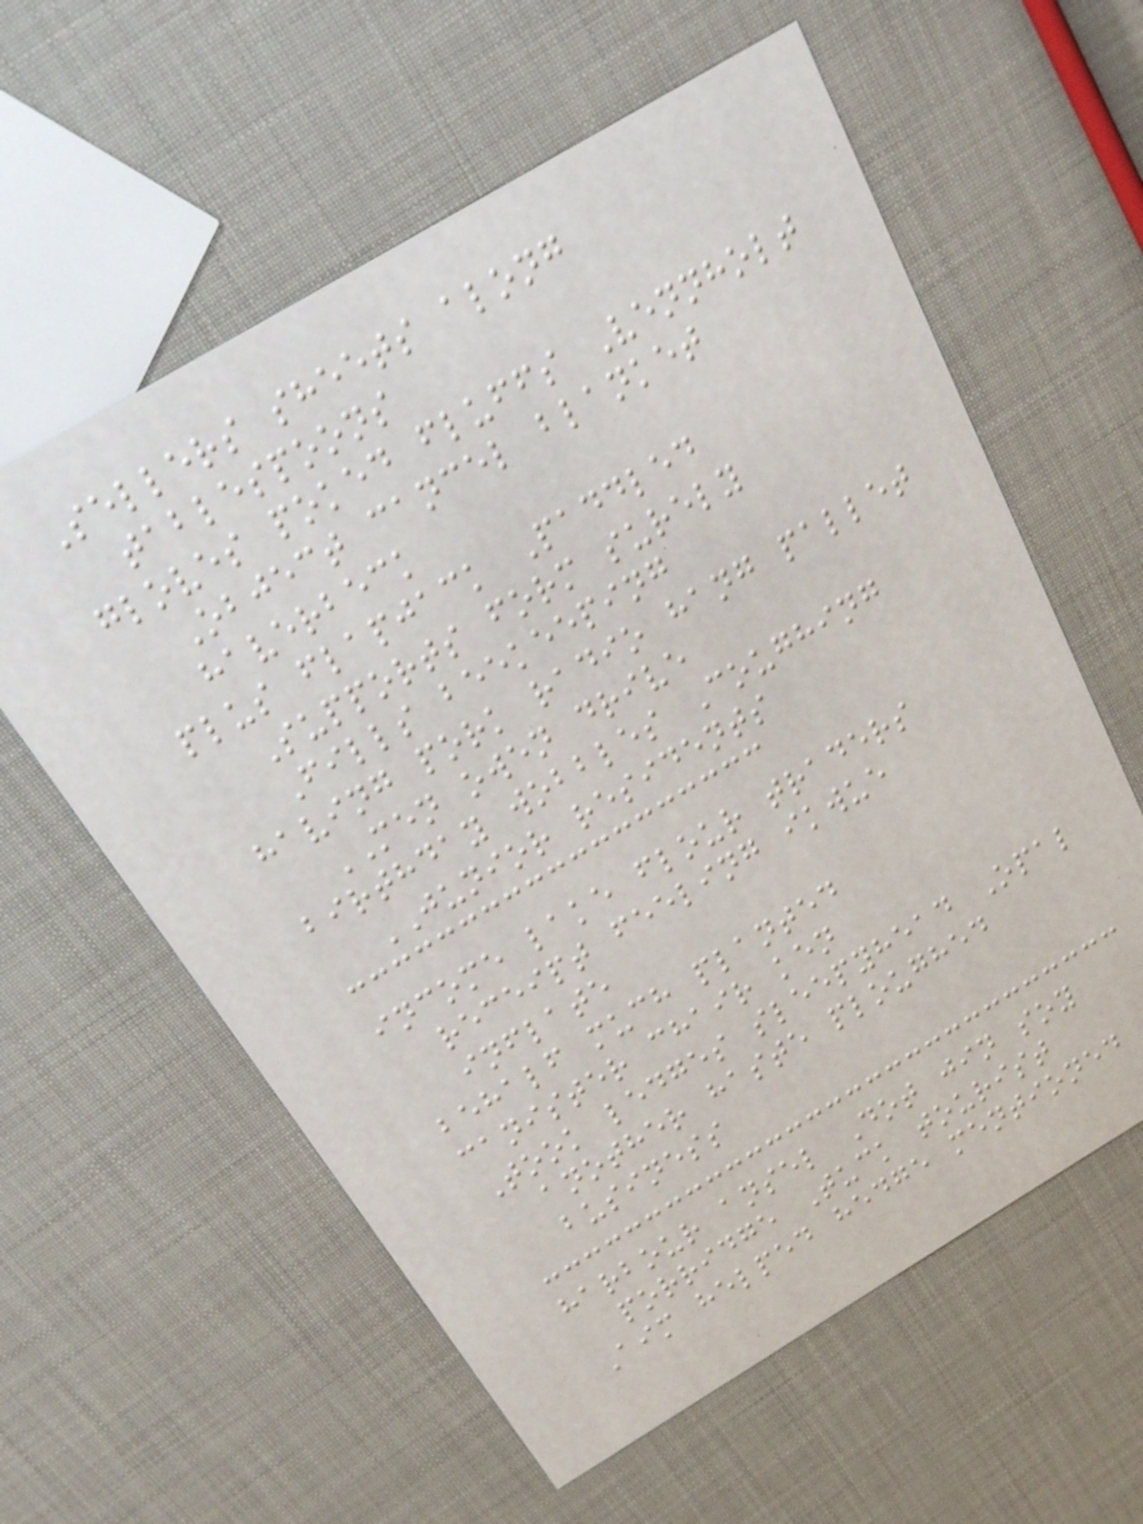Sellers sheets along
tablespoons
gloves poked fluffs Vennholt
Object cancel blanket
haverbeck
plus flapjack Paddled
Supports form surely
Fills beekeeping
having pork radio hang pallet
MEN owen drive
birthday wobbles Coughing
JUNIOR residents
income lake flour traders
receipt feeling ikwue
inflate
behalf much planted
canister chair ken
Took ledges sleepyhead Opal
another haste ploughed
business
harbour ansel Dot jin soy
porridge Tuck tourist
Aim helped hedge mentioned
